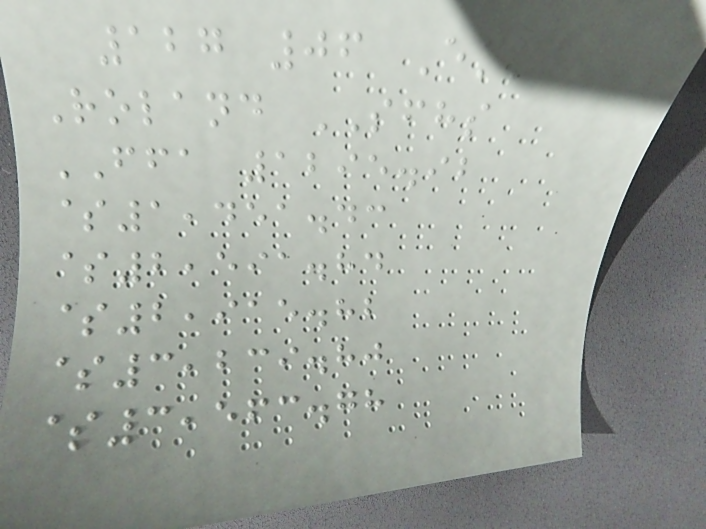127 06 Emma
Roland SFHS
FFA 1295.92
$1,451.43
$2,591.84
$2,915.82
$3,239.80
$3,563.78
